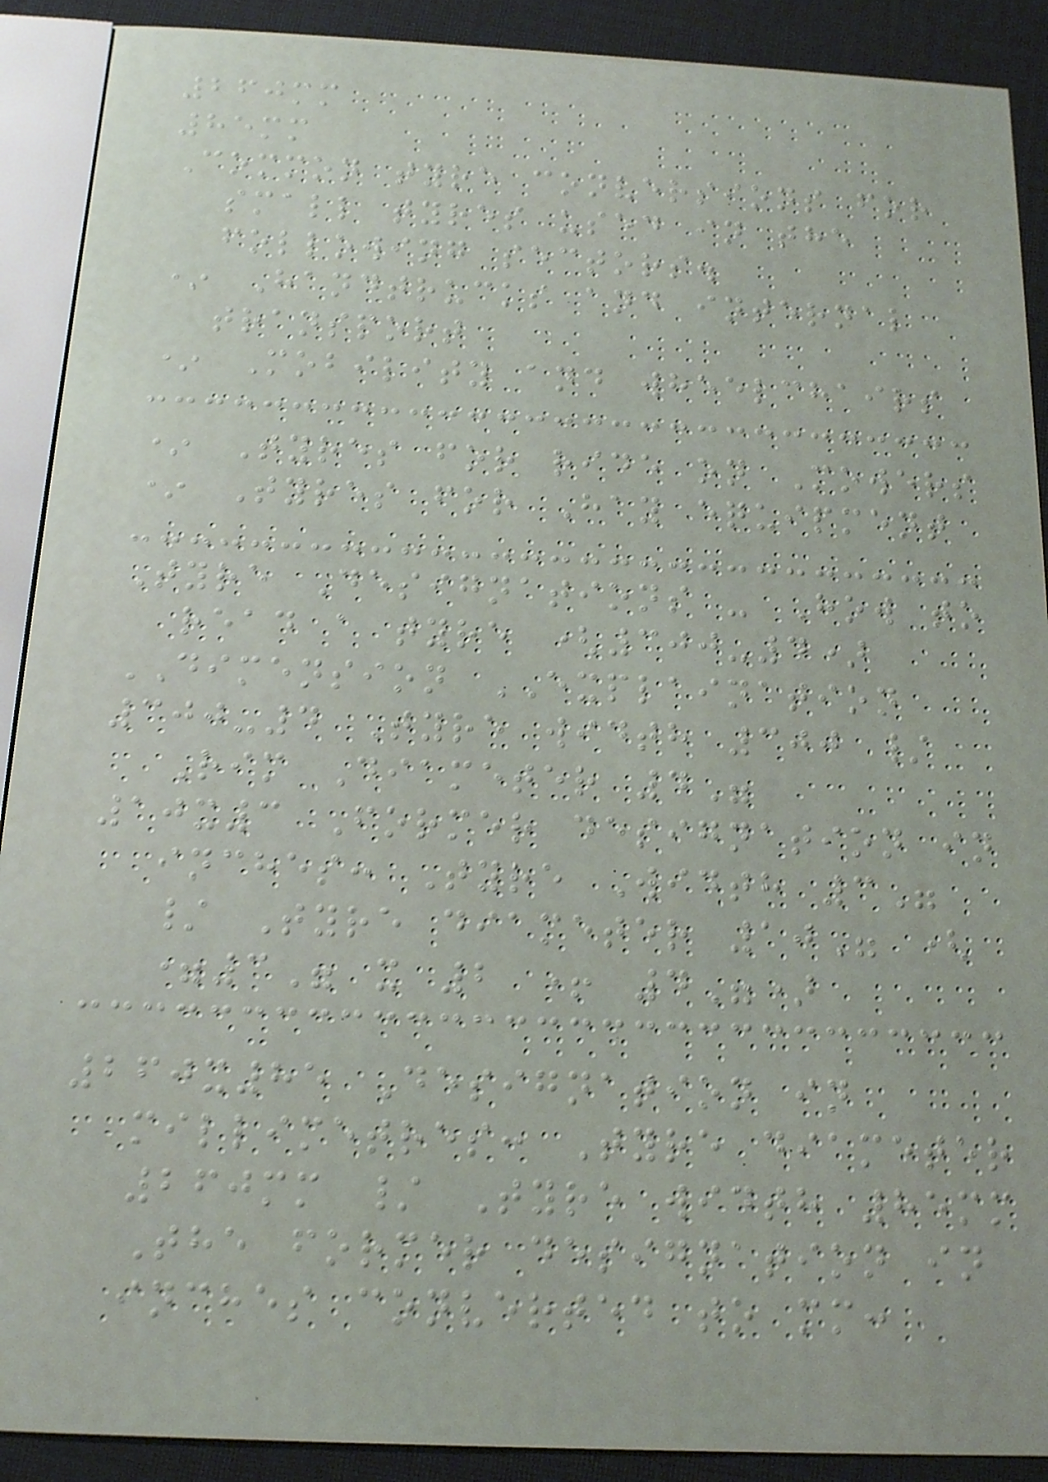260mm
85mm
Common tyre conversions for
small tyres used in the
following sectors.
* Handtrucks and internal
transport
* Mobility and wheelchairs
* Tyres for ride on Mowers
* Tyres for Hay equipment
Tyre Designations - How to
read a tyre (300-4)
DIMENSION EXPLAINATION
300-4 Tyre width 300 /
Rim Diameter 4"
10x3 Former designation in
inches: Tyre Width 3"
/ Tyre diameter 10" (
=3" x 2 + 4")
260x85 Designation in
millimetres: Tyre diameter
260mm / Tyre width 85mm
The former designation in
inches converted to mm:
